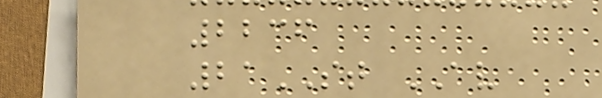2236
21ST AV
